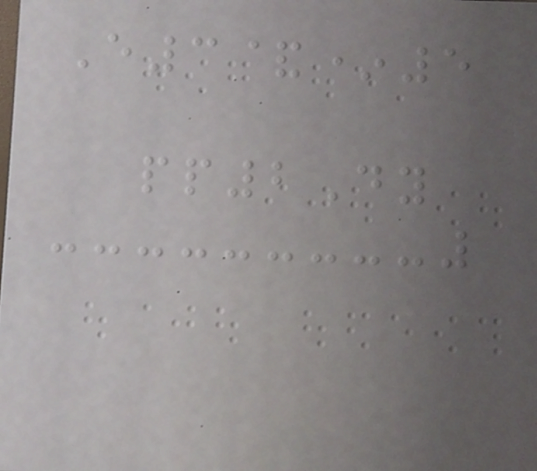E3&*5
pp2Dy
